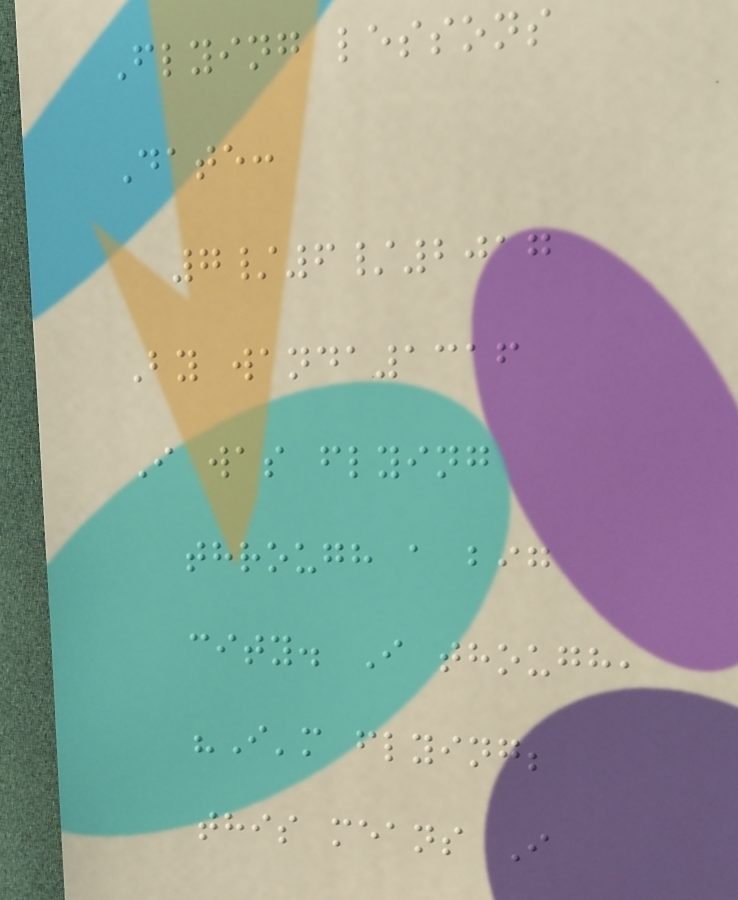Flying lessons
Date:
7/6/2017
By wanda1316
I was flying
through a big
city. I though,
"I'm flying;
this means I
